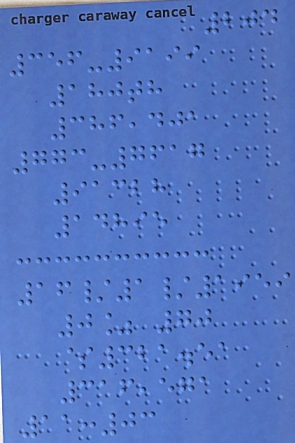204
356-9199
180th
386,401
773-7617
91328
14895
16/1/1959
0% 70
$321.51
316,571
11:03
